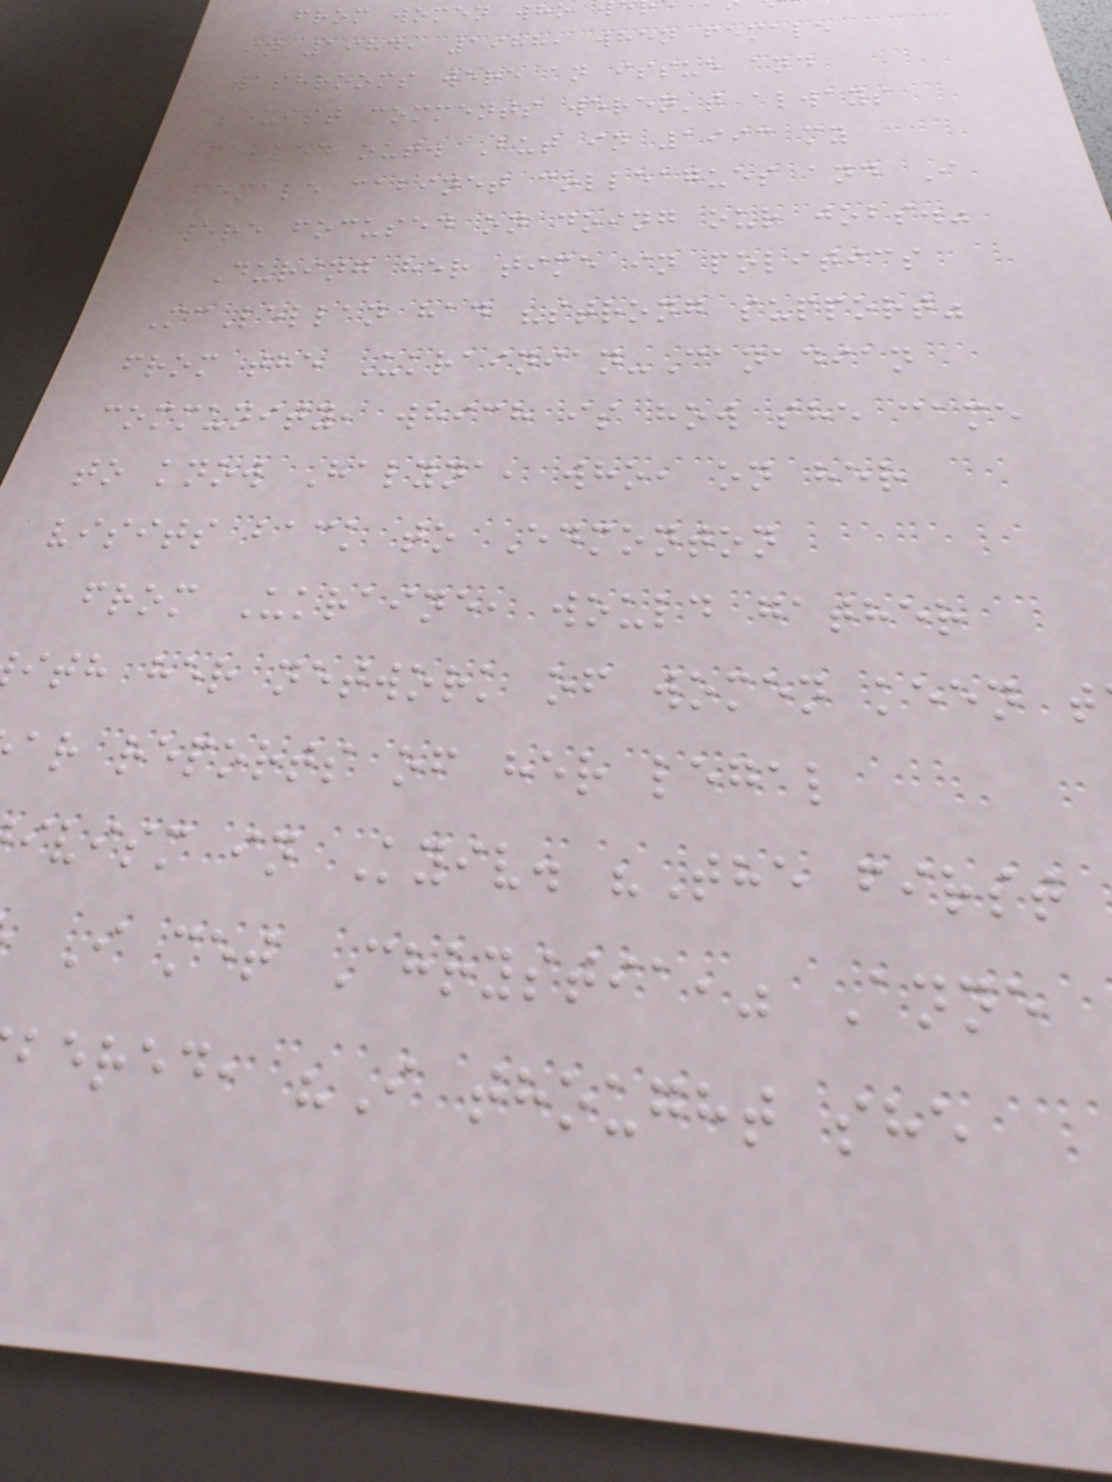from women who
in 1984, 1988, when female
washrooms were an issue and
sexist comments weren't always
called out. But in 1993 my
female cabinet colleagues and I
were focused on doing our jobs."
During her time in politics
McLellan had "strong support"
from the Ukrainian-Canadian
community, which is how she came
to know Halyna, who, on her
visits back to Edmonton
from Ukraine, would gather
ith her network of women keen t
ar reports of her legal
ivism in Kyiv. "The first
I met Chrystia," Anne
bered, "I thought she
